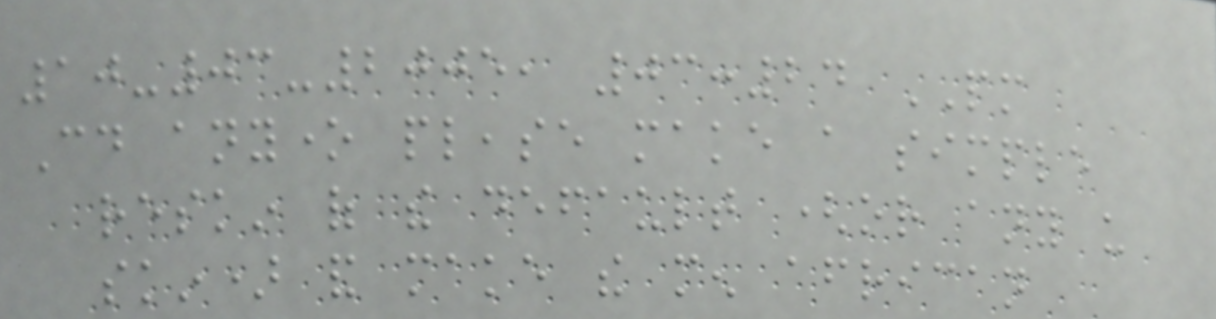10-03-2005, 03:24 PM
Could anyone please make a simple
reskin of the default (or any us
skin) and make the men african
